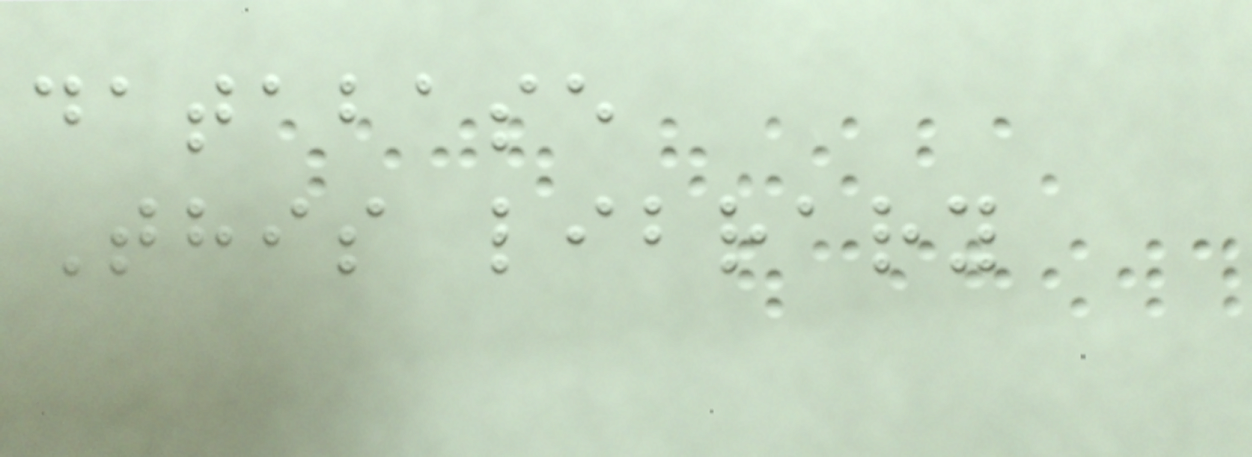database
This library
